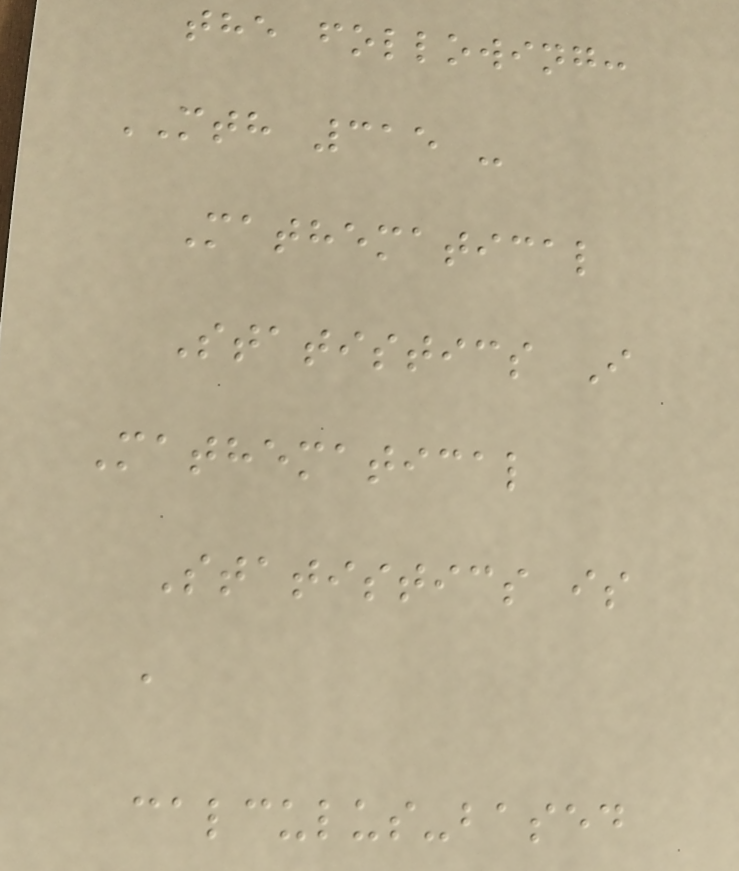the following:
MTH 315 -
Mathematical
Statistics I
Mathematical
Statistics is
a
calculus-based
